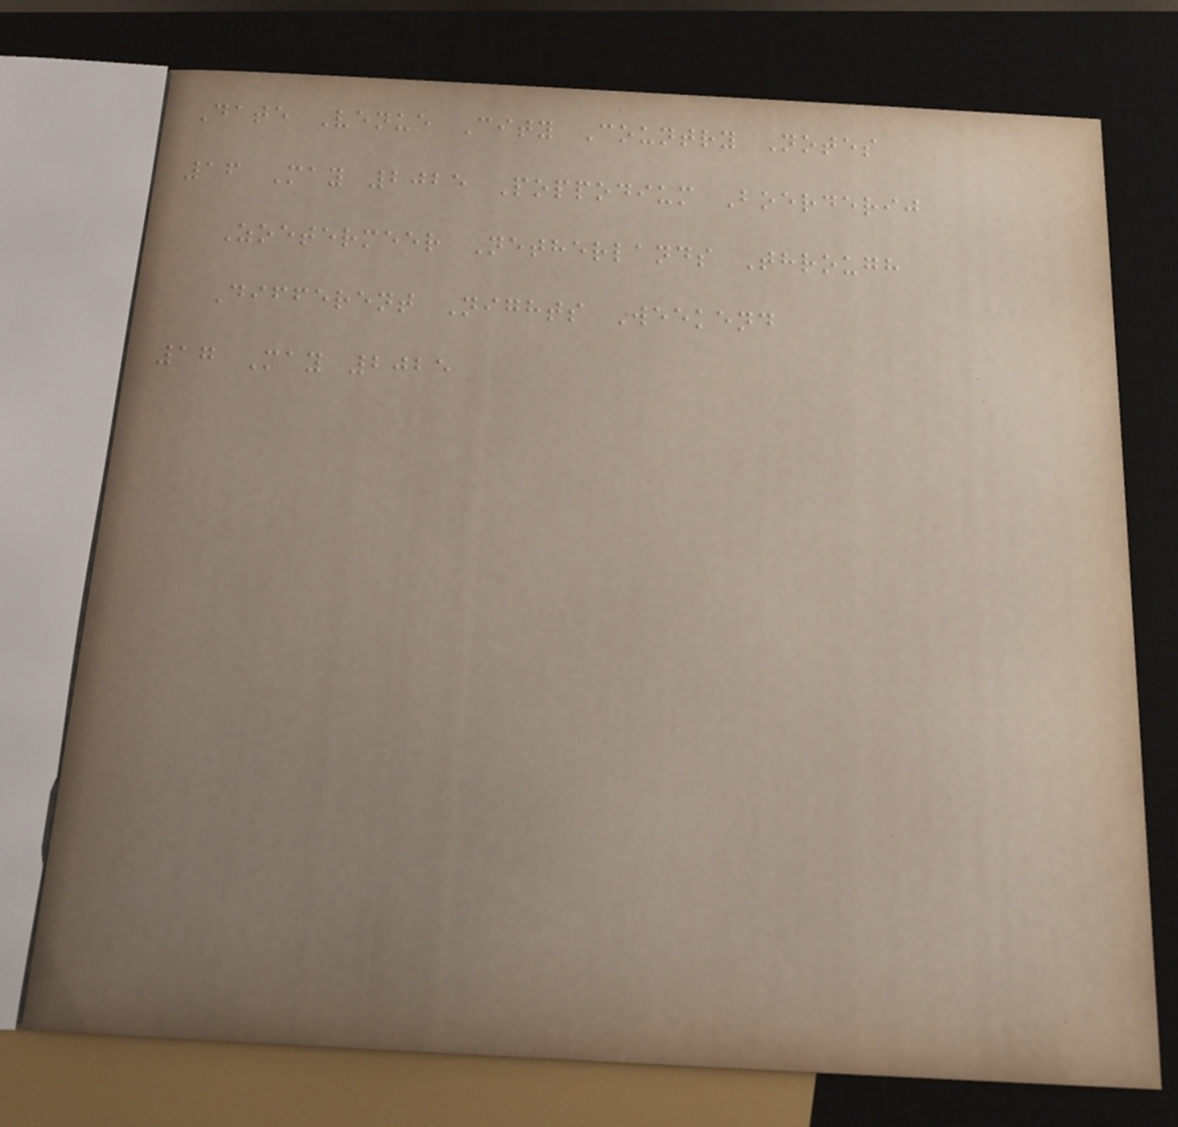Date Venue City Country Notes
16 May 2025 Poppodium Boerderij
Zoetermeer Netherlands Through
Different Nights Weekend
17 May 2025
